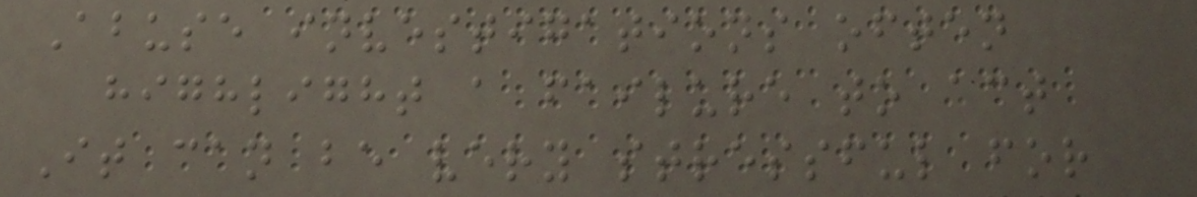Abuse investigations often
highlight a failure to act
It can be very stressful for
